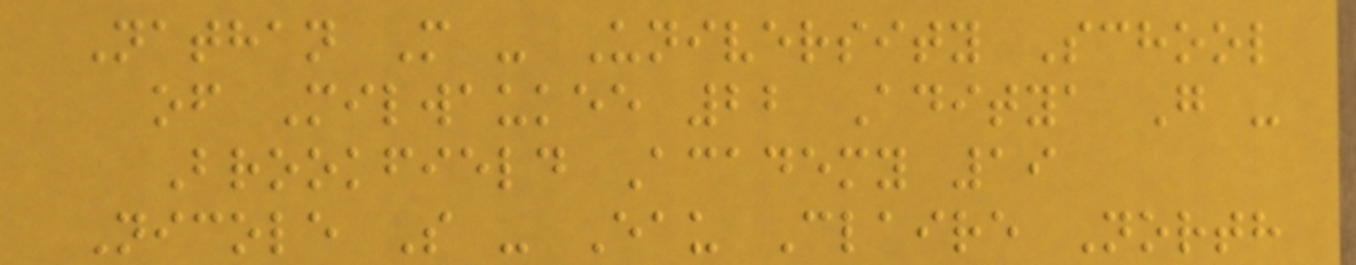Nathan M - University School
of Milwaukee 22 Aditya G -
Brookfield Academy 19
Nicole S - Eau Claire North
